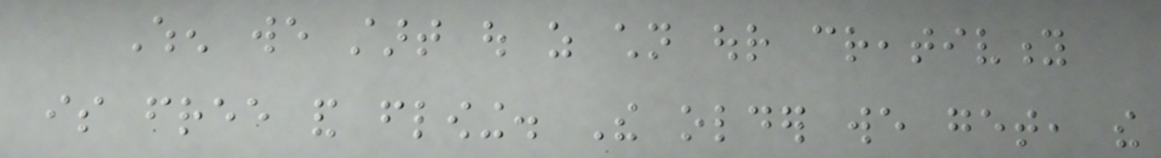When we start out as children our creativity
is free and flowing. The older we get, the
